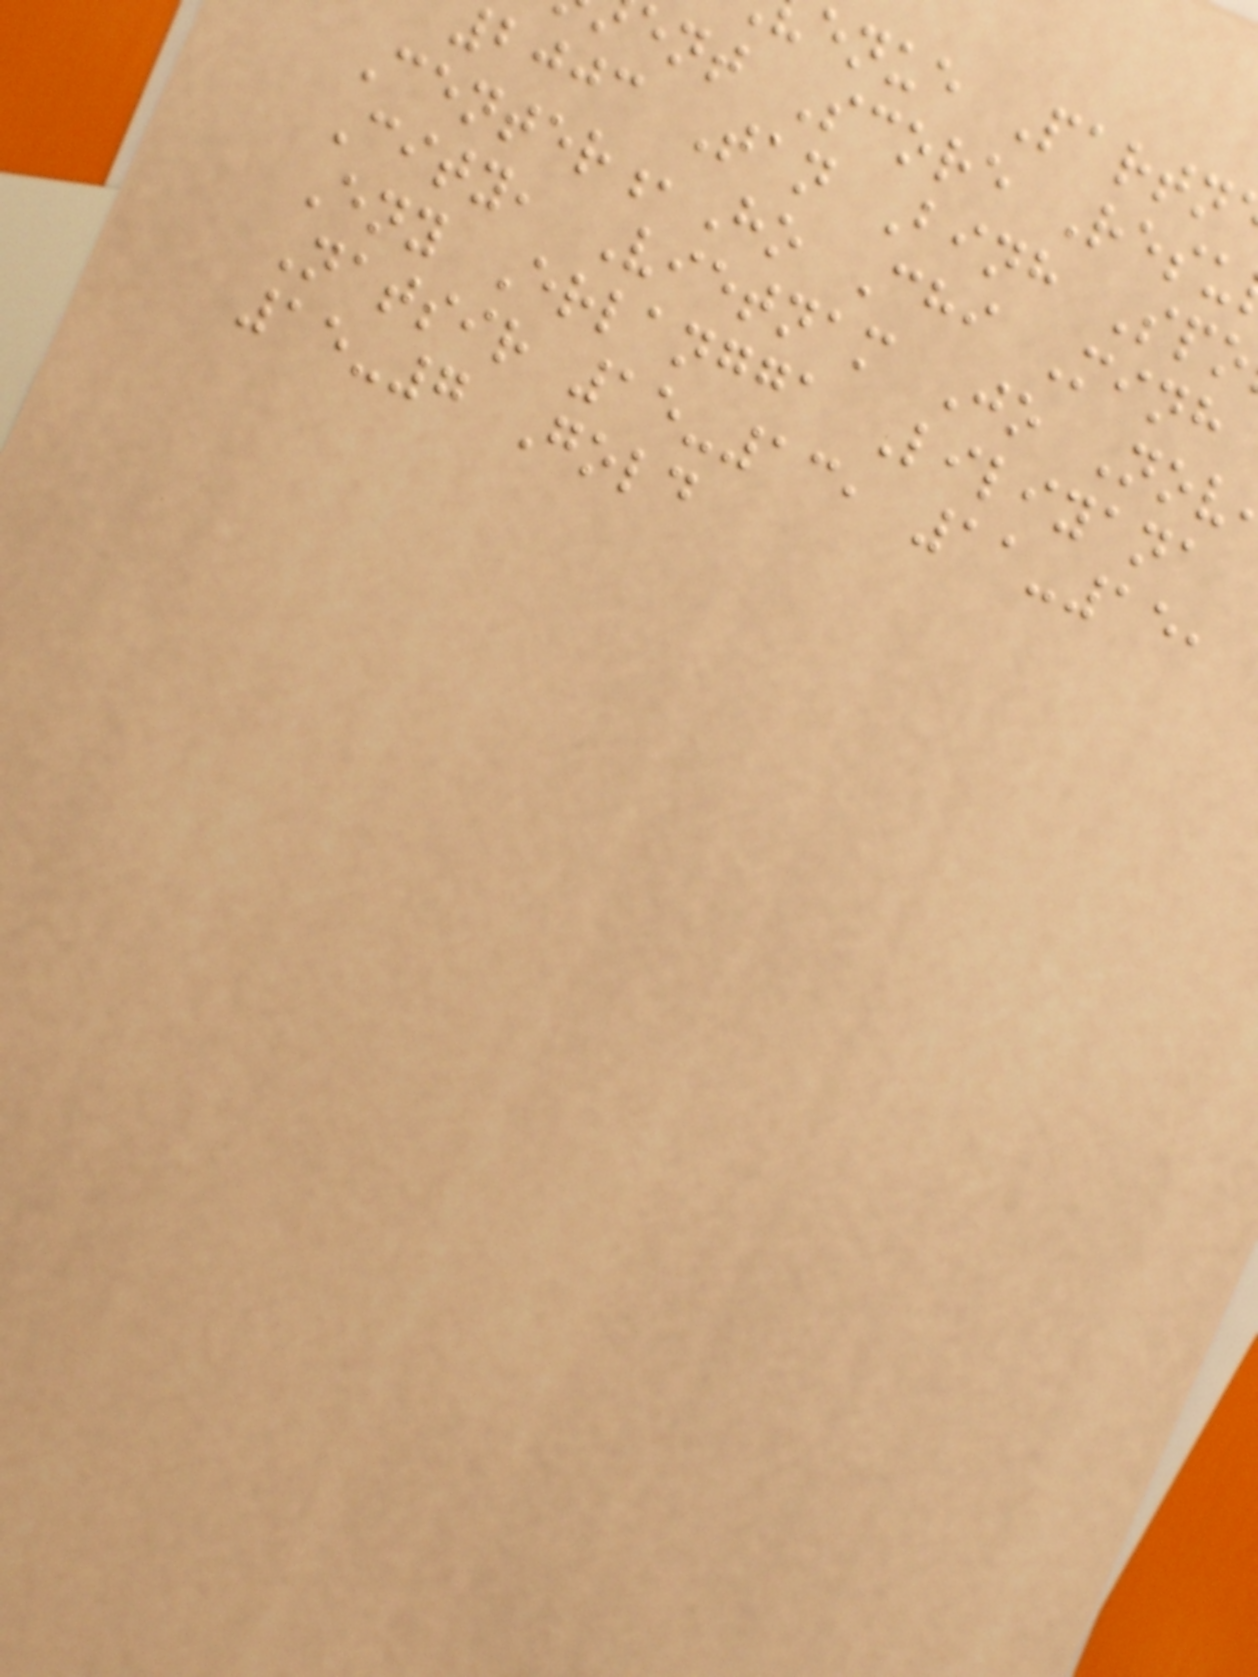enue Partn
ent Score Resu
bjjc Tan Binh Spo
Center,Ho Chi Minh
City, Vietnam Jo Nov
Eny Erlangga Liliyana
Natsir 15-13, 11-15,
15-7 Gold
